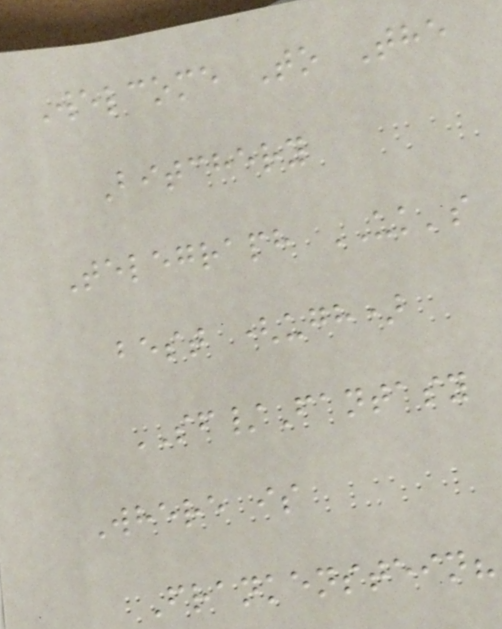Welcome To The
Bitchery
Telegraph UK's
best (ugh)
SF/Fantasy
Where is
Frankenstein?
